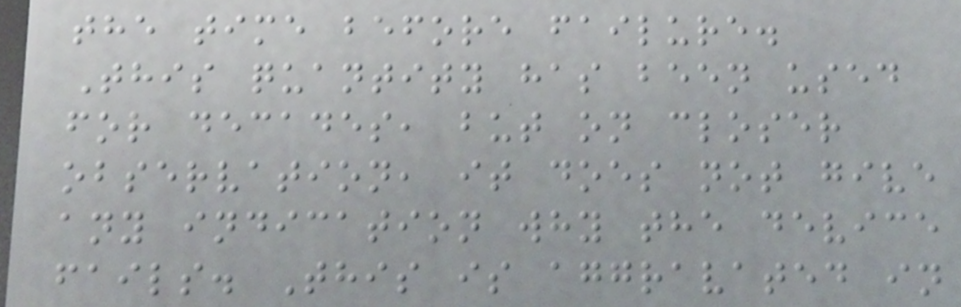the time before failure.
This quantity has been used
for decades, but on closer
observation, it does not give
any indication why the device
fails. This is aggravated in
